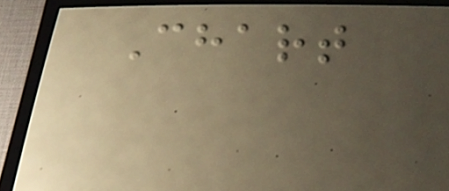Chart
